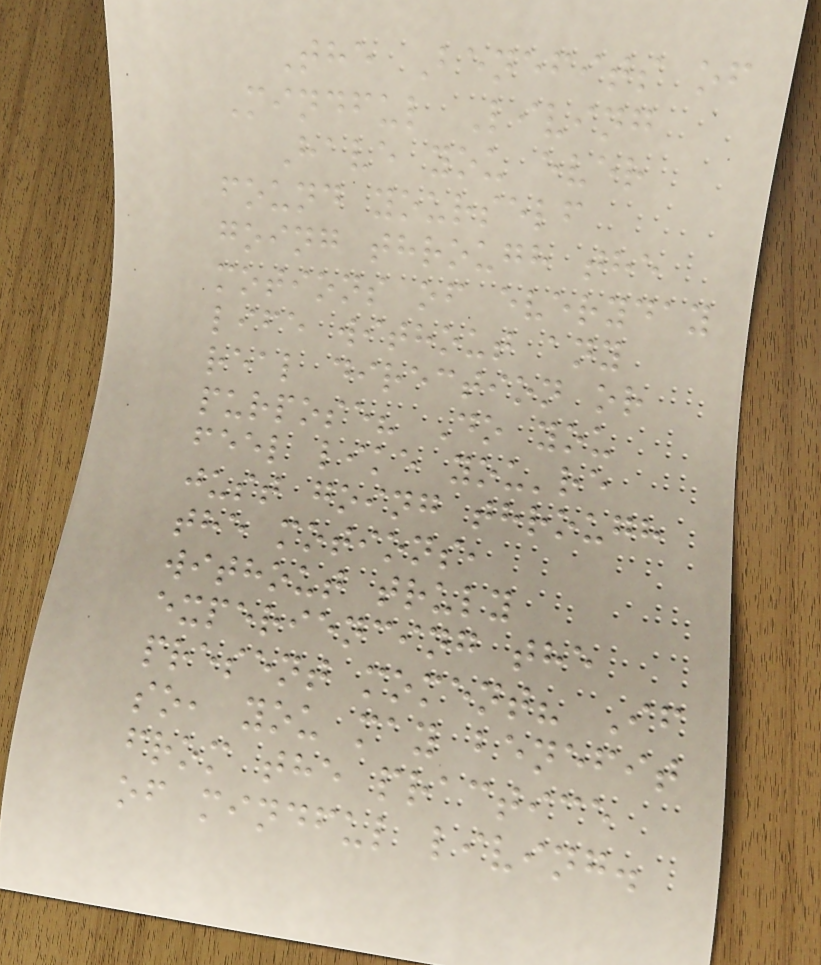The Benefits of
Mindful Living
Have you ever
found yourself
going through the
motions of everyday
life without any
real direction or
purpose? Do you
feel like you're
just going through
the motions,
without truly
experiencing the
present moment? If
so, you may benefit
from the practice
of mindful living.
